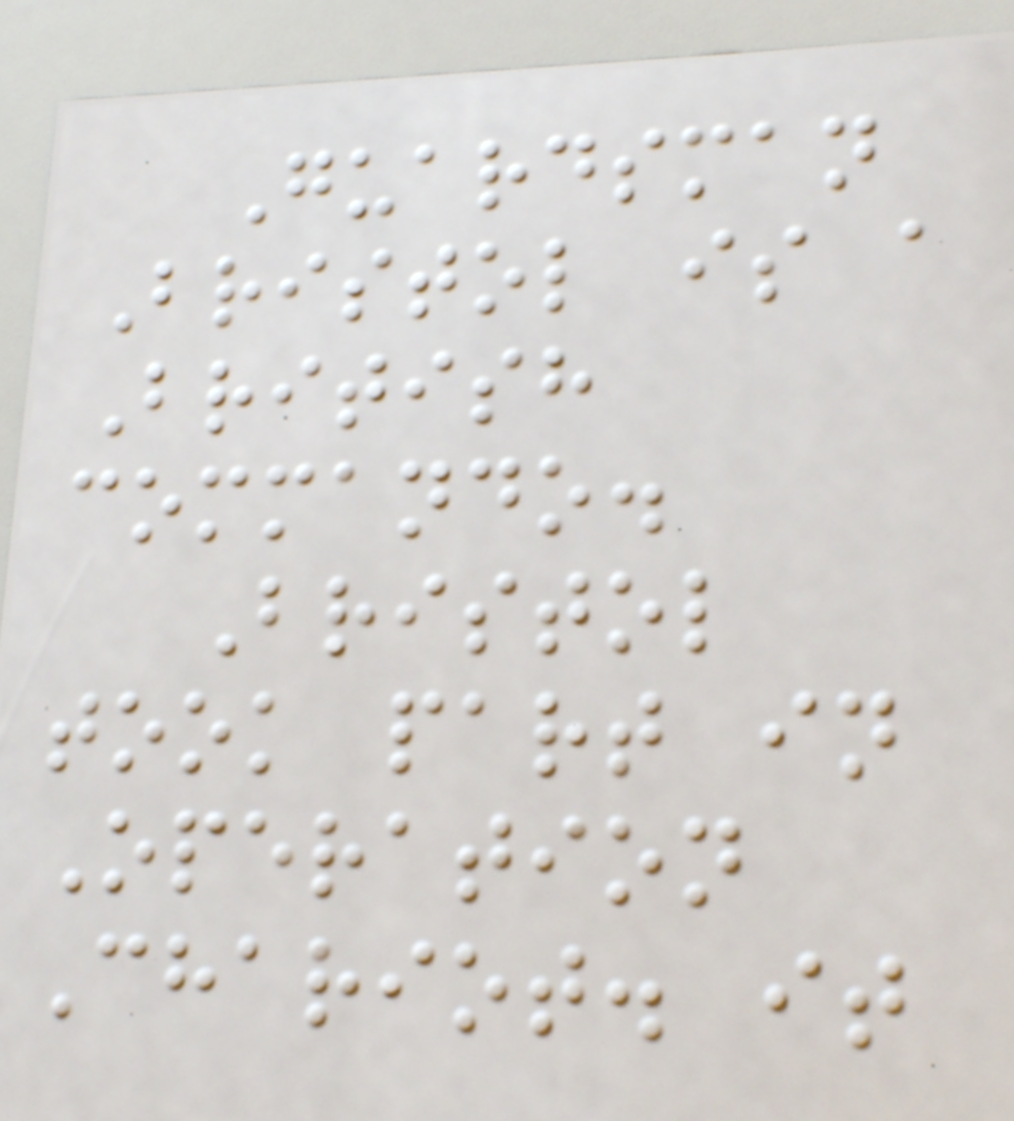Guardsman
Bristol is a
British
commando.
Bristol
took part in
Operation
Chariot. it
